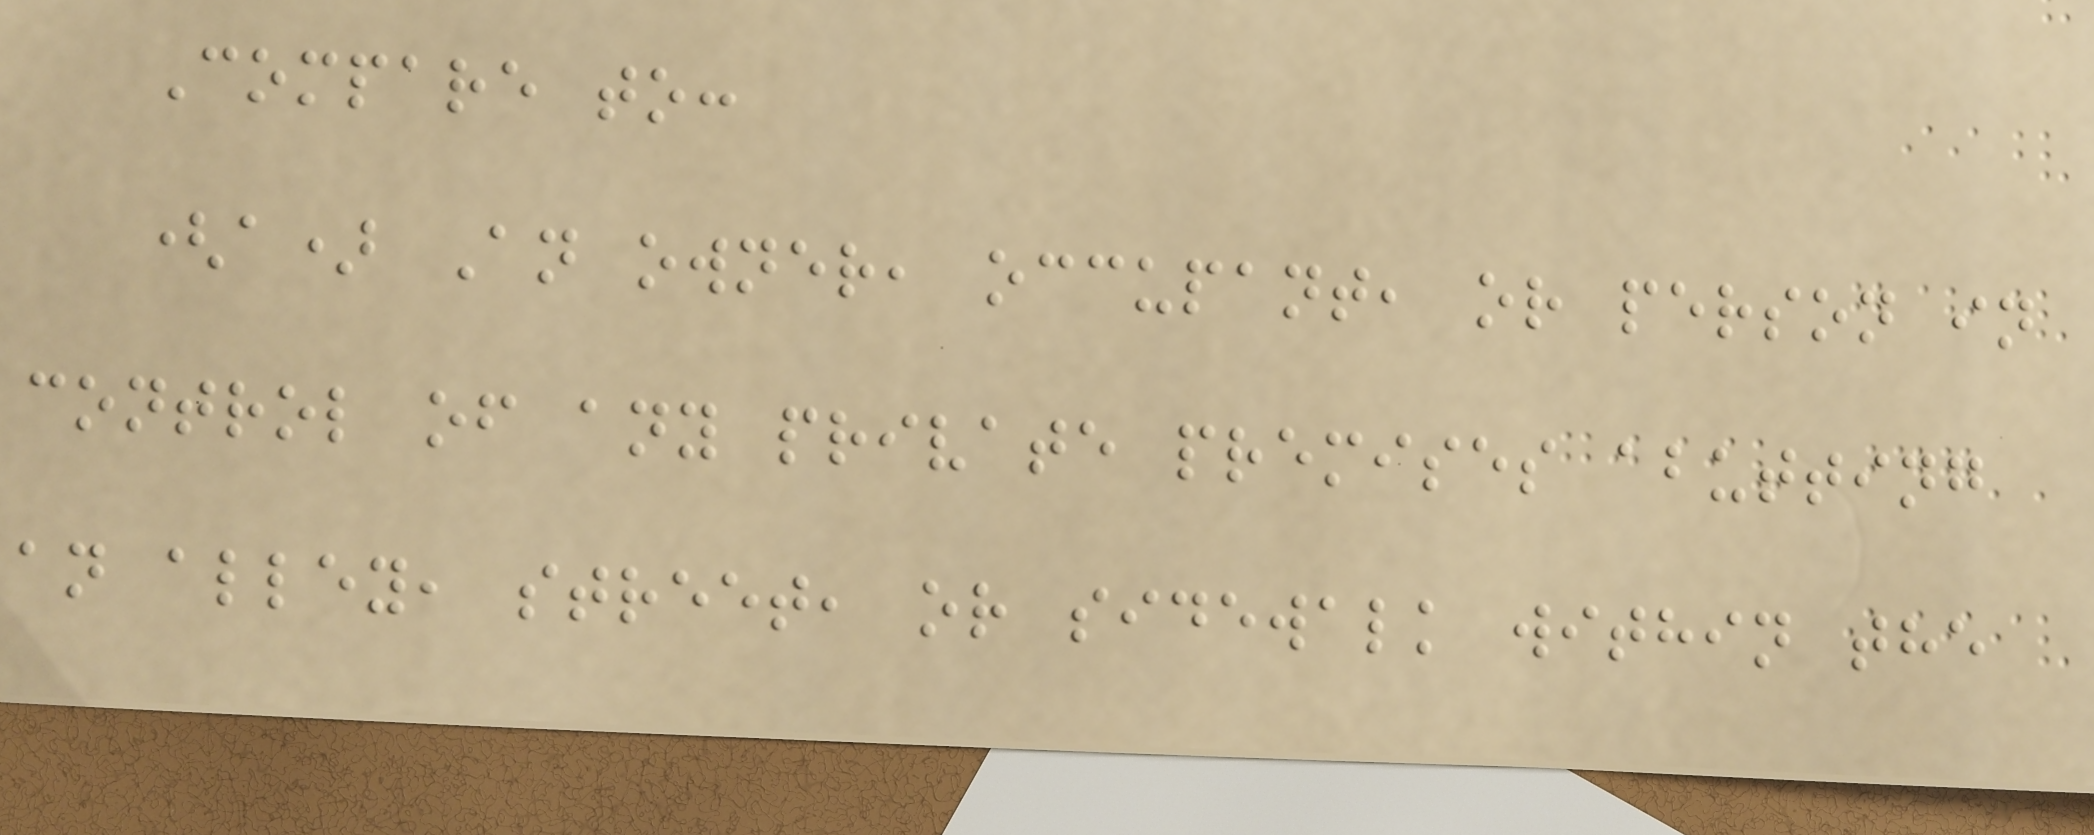Compare to:
(a) An owner, occupant, or person in
control of any private premises abutting
an alley, street, or sidewalk within the
